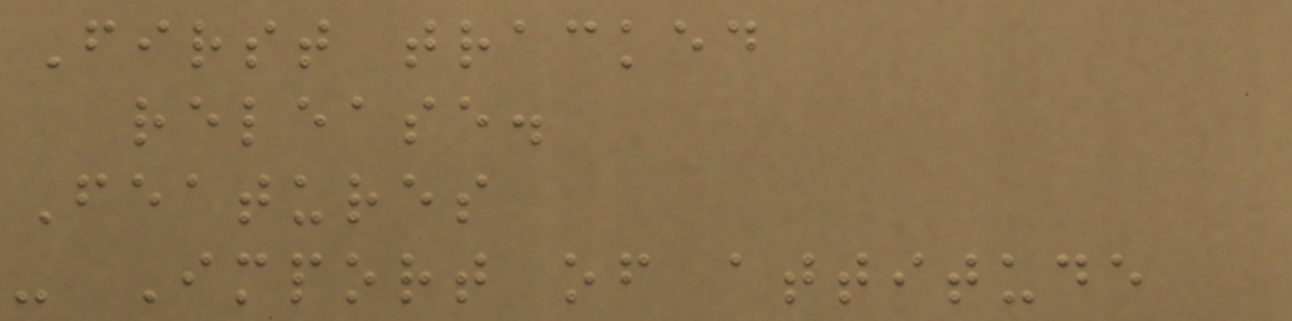First tracked
release.
Features
- Import of attitude
